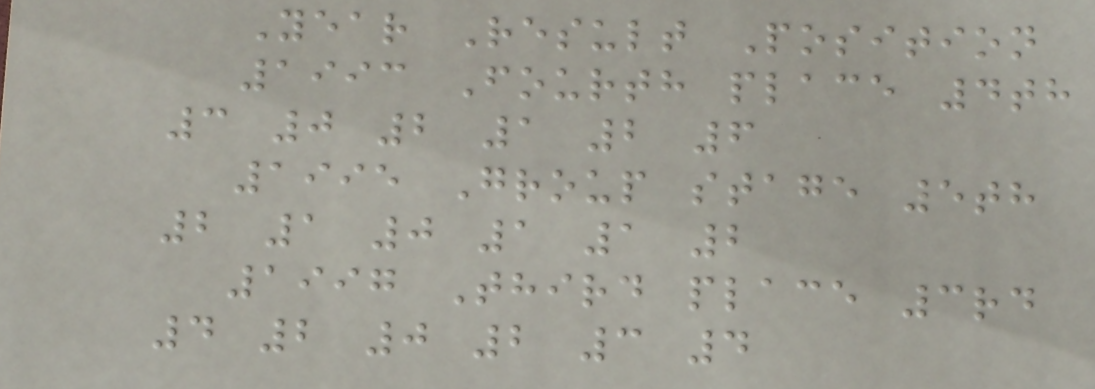Year Result Position
1993 Fourth place 4th
3 0 2 1 2 6
1995 Group stage 5th
2 1 0 1 1 2
1997 Third place 3rd
4 2 0 2 3 4
